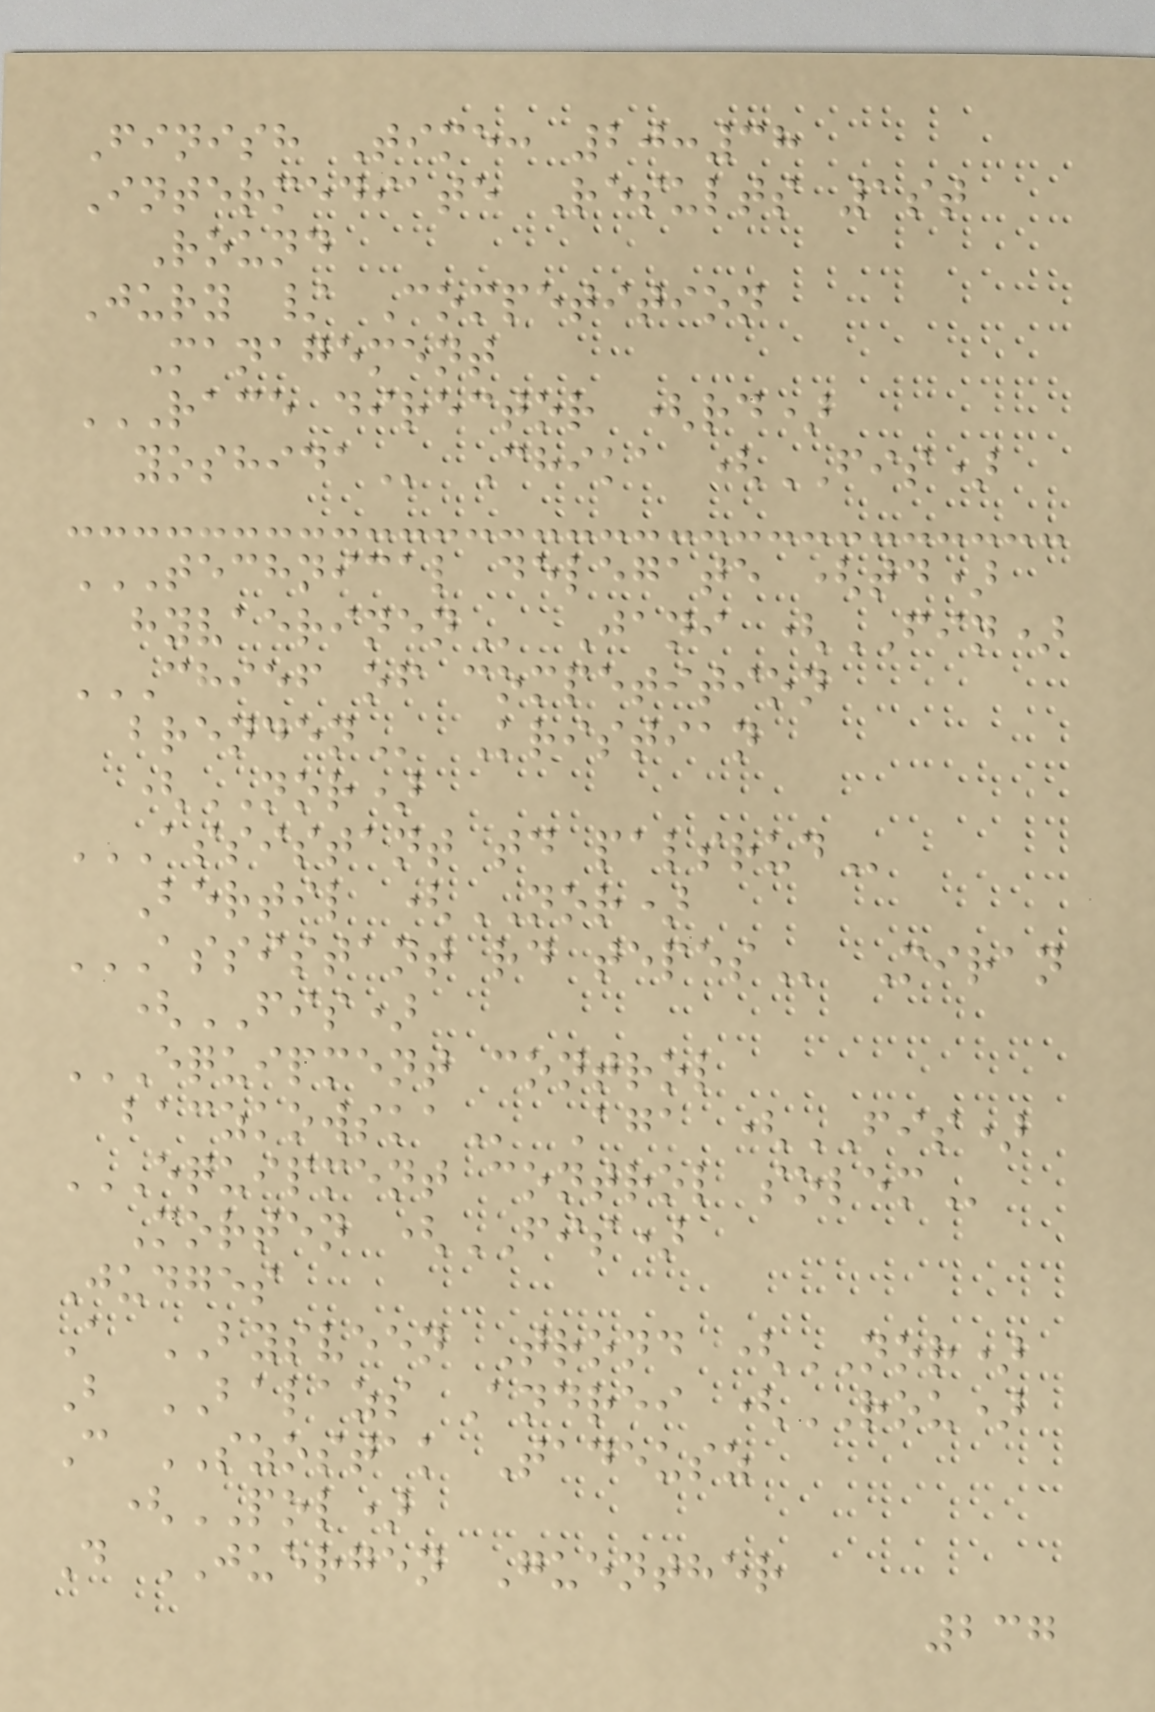Finish Time: 20:38
Intermediate Results 1st
Round
Jury / Competition
Management
RACE DIRECTOR (RD)
YOSHIDA Chika (FIS)
TECHNICAL DELEGATE (TD)
HYVAERINEN Jani (FIN)
CHIEF OF COMPETITION
BRENDEN Kristian
(NOR)
ASSISTANT TD PALSRUD
Bertil (NOR)
ASSISTANT RD TEPES Miran
(FIS)
EQUIPMENT CONTROL
BACZKOWSKA Aga (FIS)
EQUIPMENT CONTROL SOLEM
Morten (FIS)
Judges
A BYSVEEN Trond (NOR)
B BALAZS Andrei (ROU)
C SZOSTAK Tadeusz
(POL)
D JUERGEN Guenther
237
